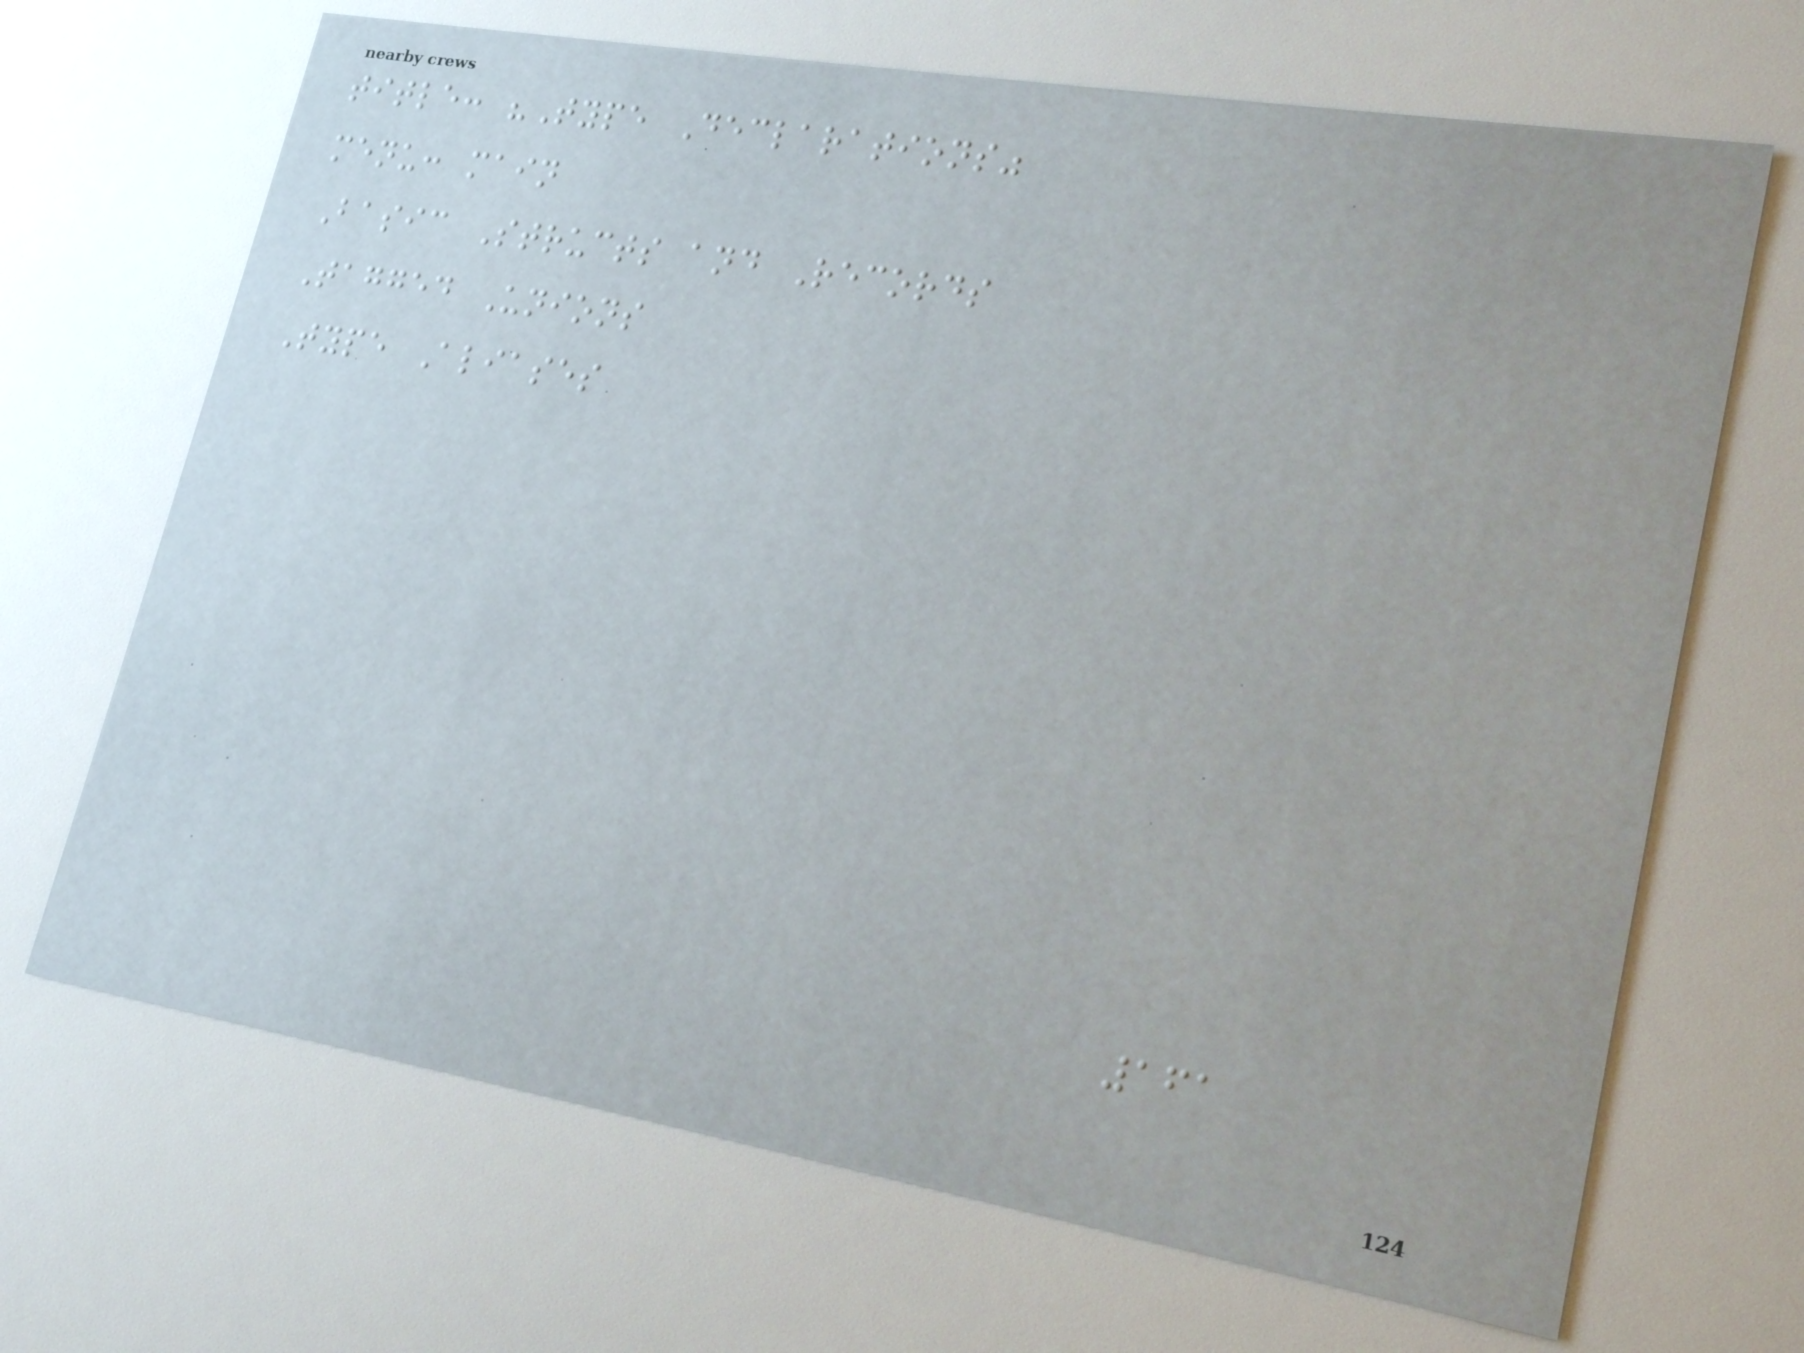title: "Type Declarations"
menu: main
Basic Structs and Records
Tagged Unions
Type Aliases
161
